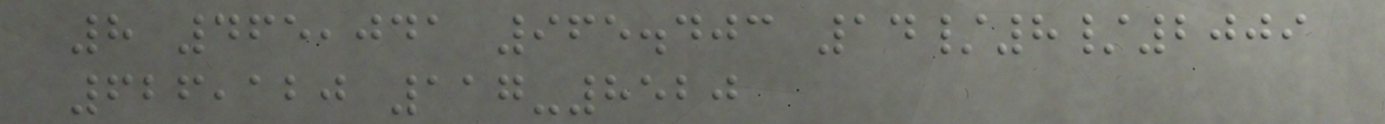8 465,041 965.403 14/8/2009
626,120 117-8520
